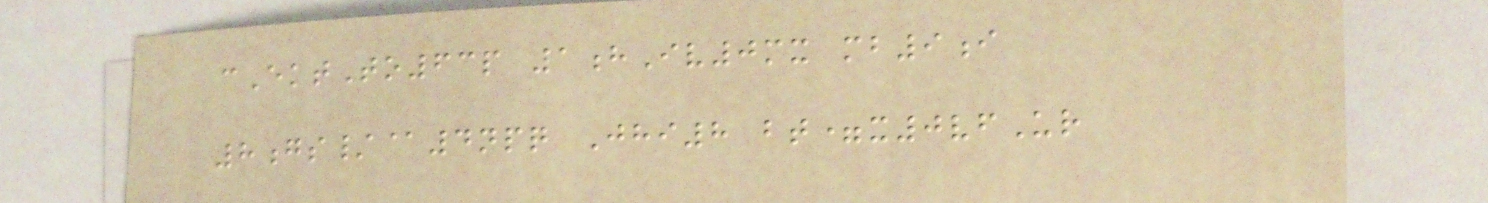cEktTo63p 1hIv0mx mb9i
8gs/@4npq Jhi8 bt=x0vfUr
